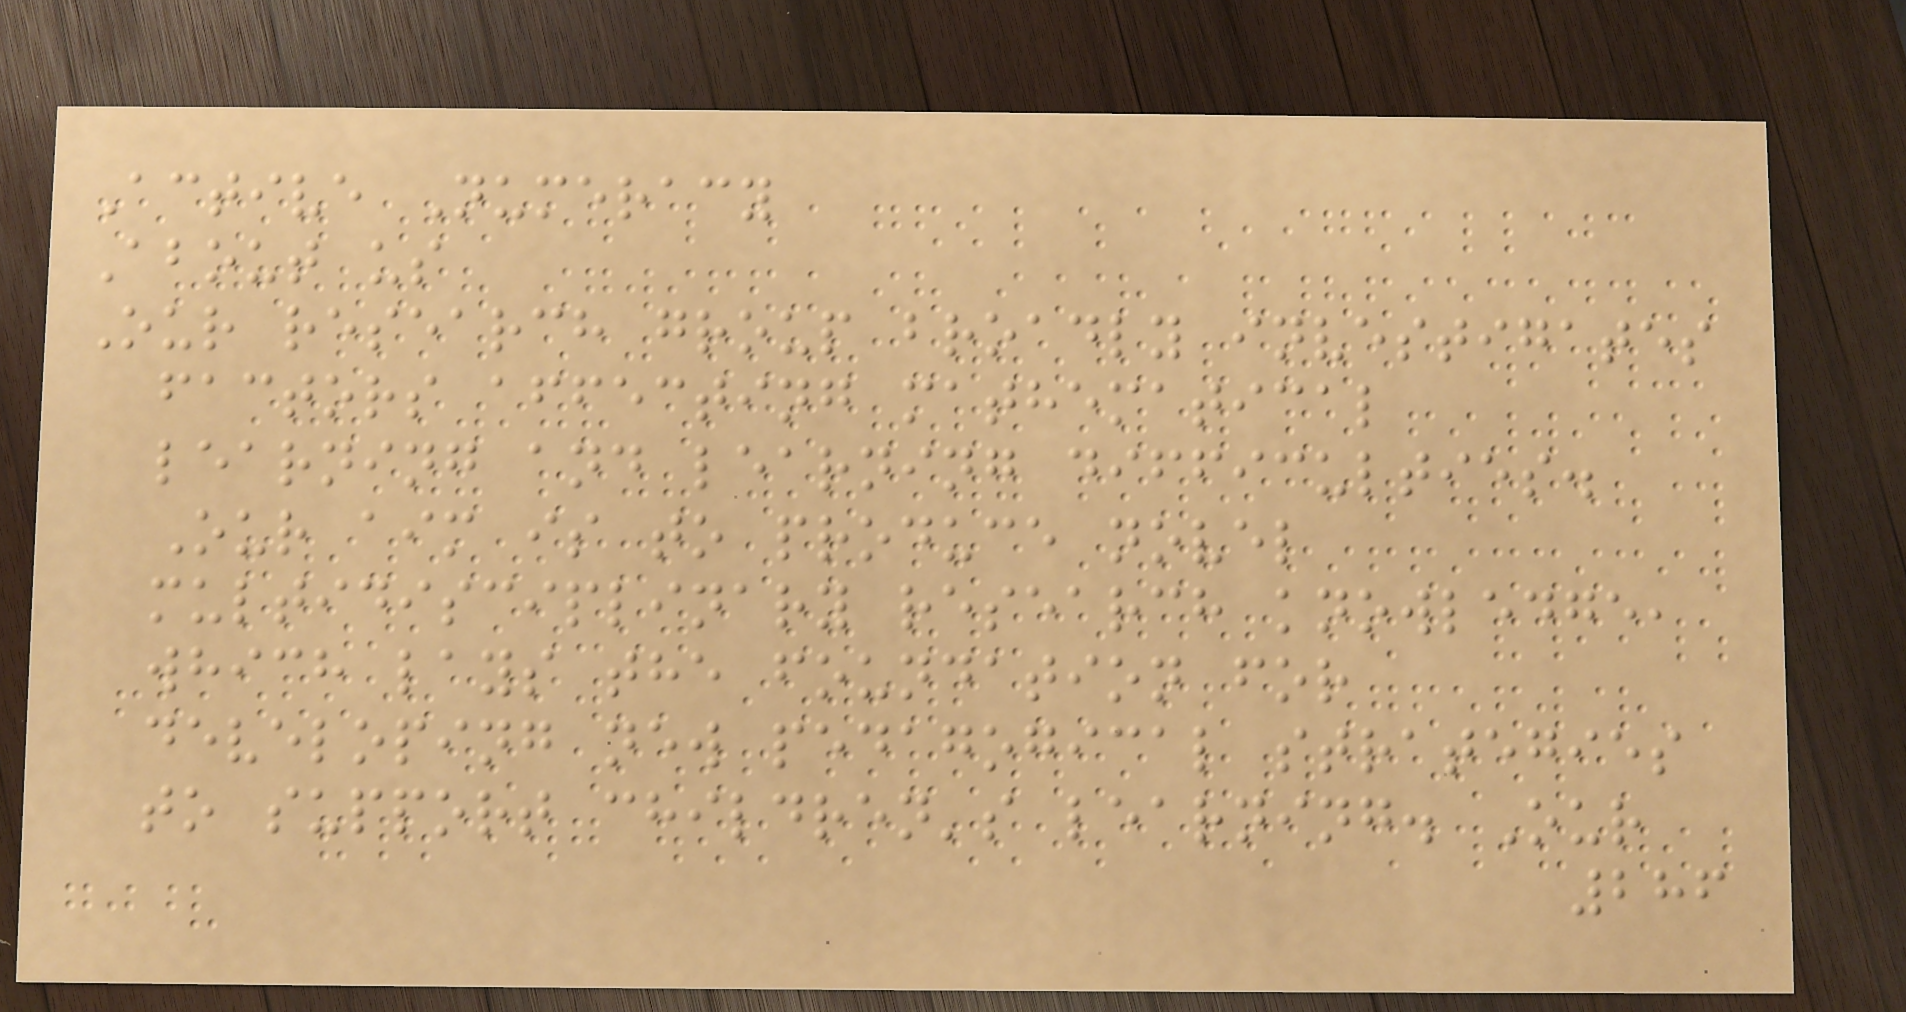Active Numeracy
About us
Our research group broadly investigates
factors affecting mathematical
learning and learning difficulties.
Our aim is to produce novel
multidisciplinary research knowledge,
which lays the foundation for
developing new pedagogical strategies
to support children's learning. Our
286
